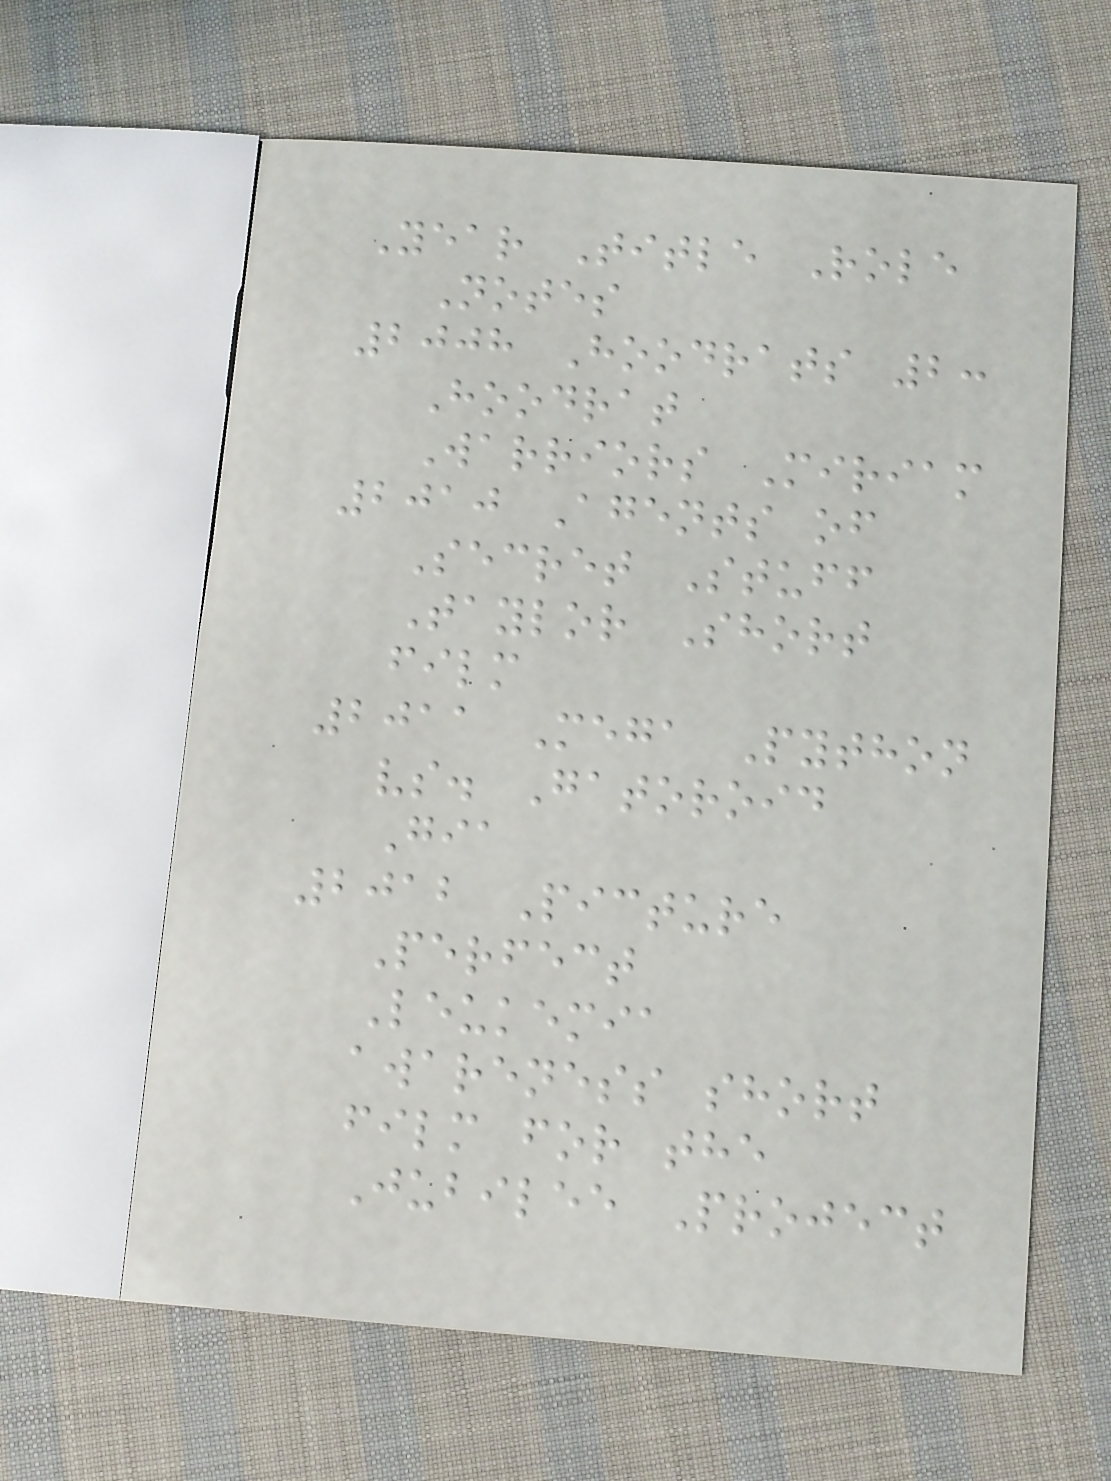Year Title Role
Notes
2008 Hoodrats 2:
Hoodrat
Warriors Miriam
2010 Agents of
Secret Stuff
Taylor Short
film
2011 Mega Python
vs. Gatoroid
Gia
2012 Picture
Perfect
Leukemia
awareness short
film for the
Jubilee Project
